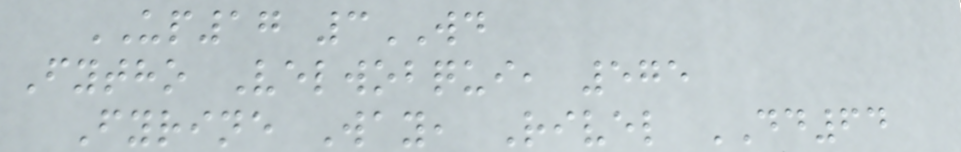UP17 3WD
Fytho Velwobqui, 575
Fyrine Way, Rivel DD64
